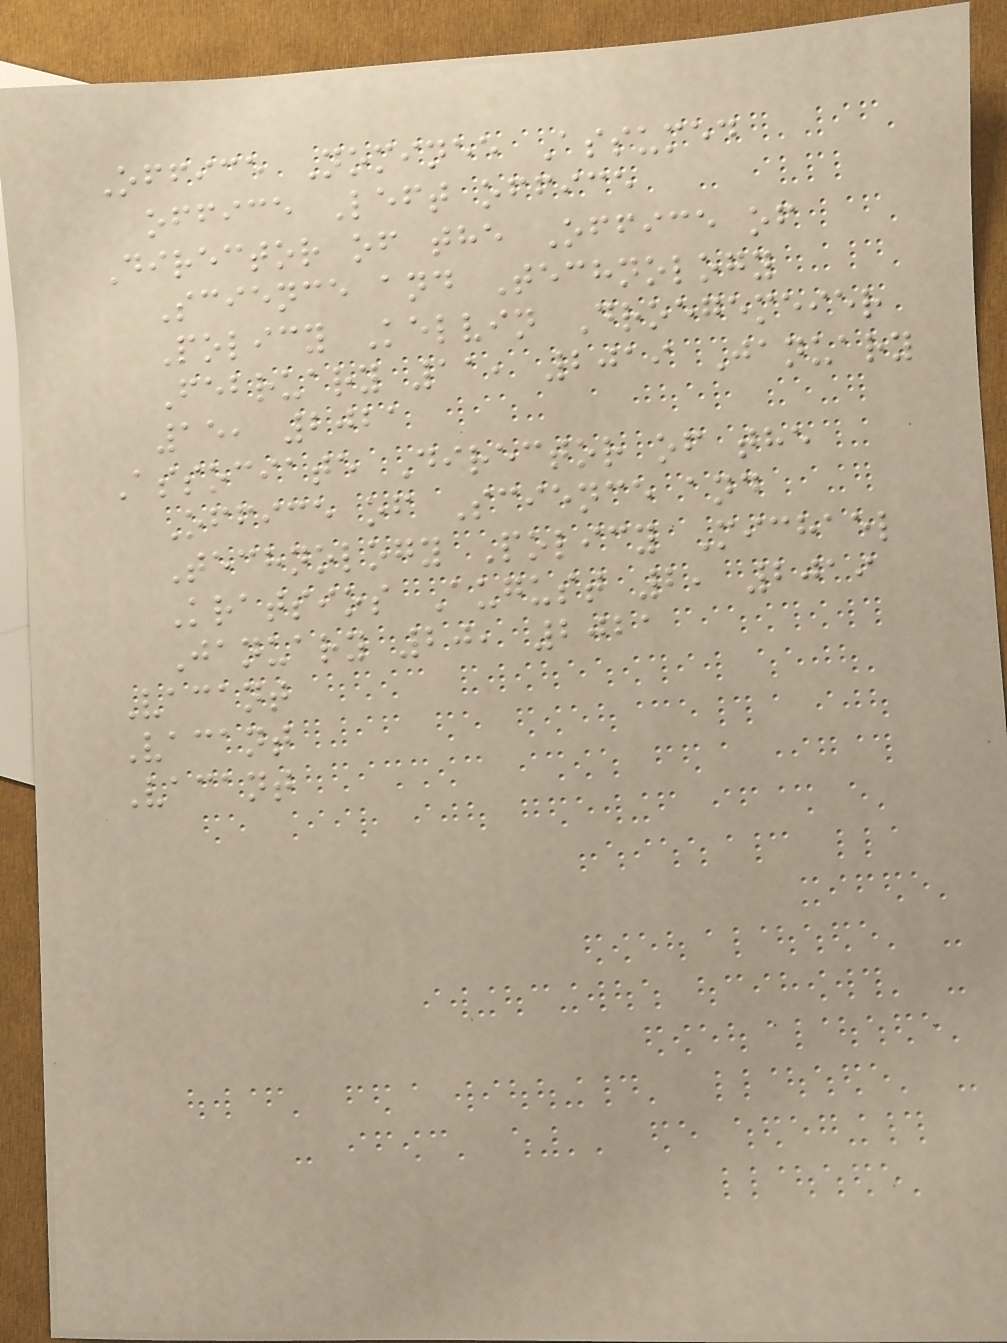Office Nominee Assumed
office Left office
Director of the Office of
Science and Technology
Policy Kelvin Droegemeier
February 11, 2019 January
15, 2021
Associate Director of the
Office of Science and
Technology Policy Michael
Kratsios August 2, 2019
January 20, 2021
Vacant
Vacant
Vacant
